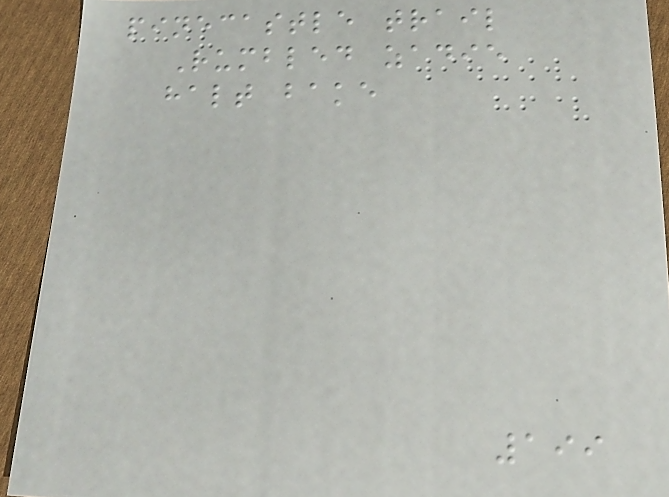pinecastle trail
Rumbled zadie
halt bake
199
